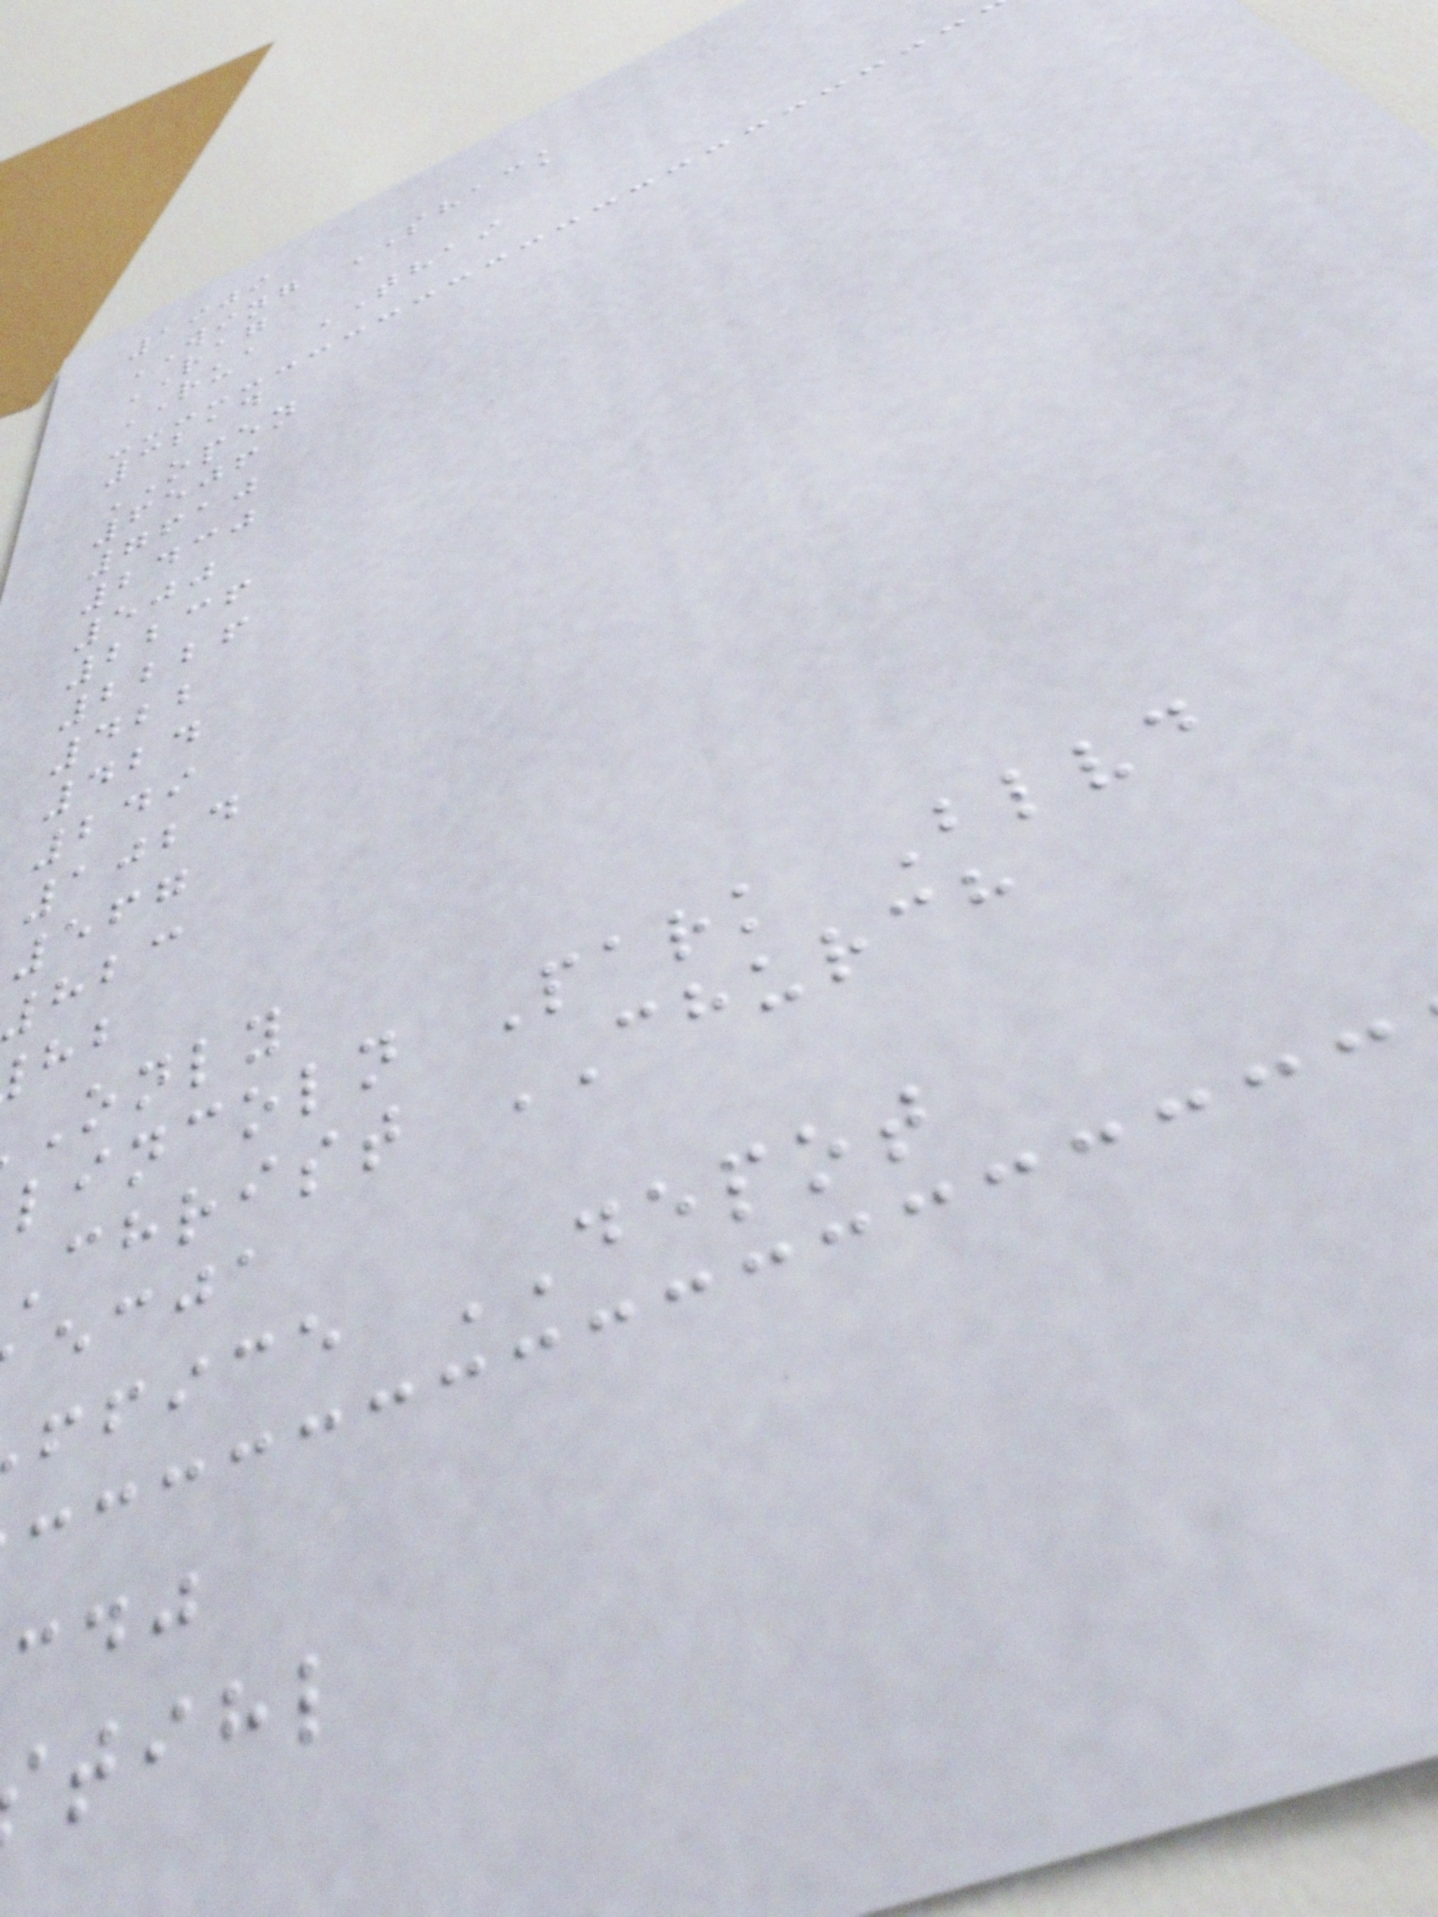1909
WING SHACK
RAG
RUA THAI
3214
OPEN
6506
7610
2430
500
2236
2226
422
424
249
1024
567
823
only
lincoln Park Blvd
christ CHURCH
ecja
ffice DEPOT
tihl
